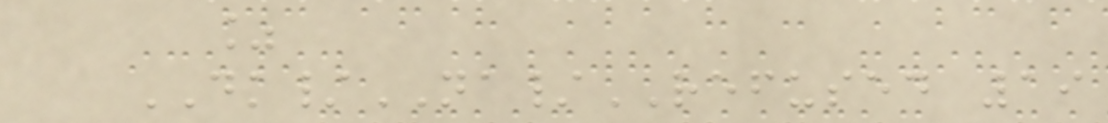%
DK/NA/REFUSED 19
